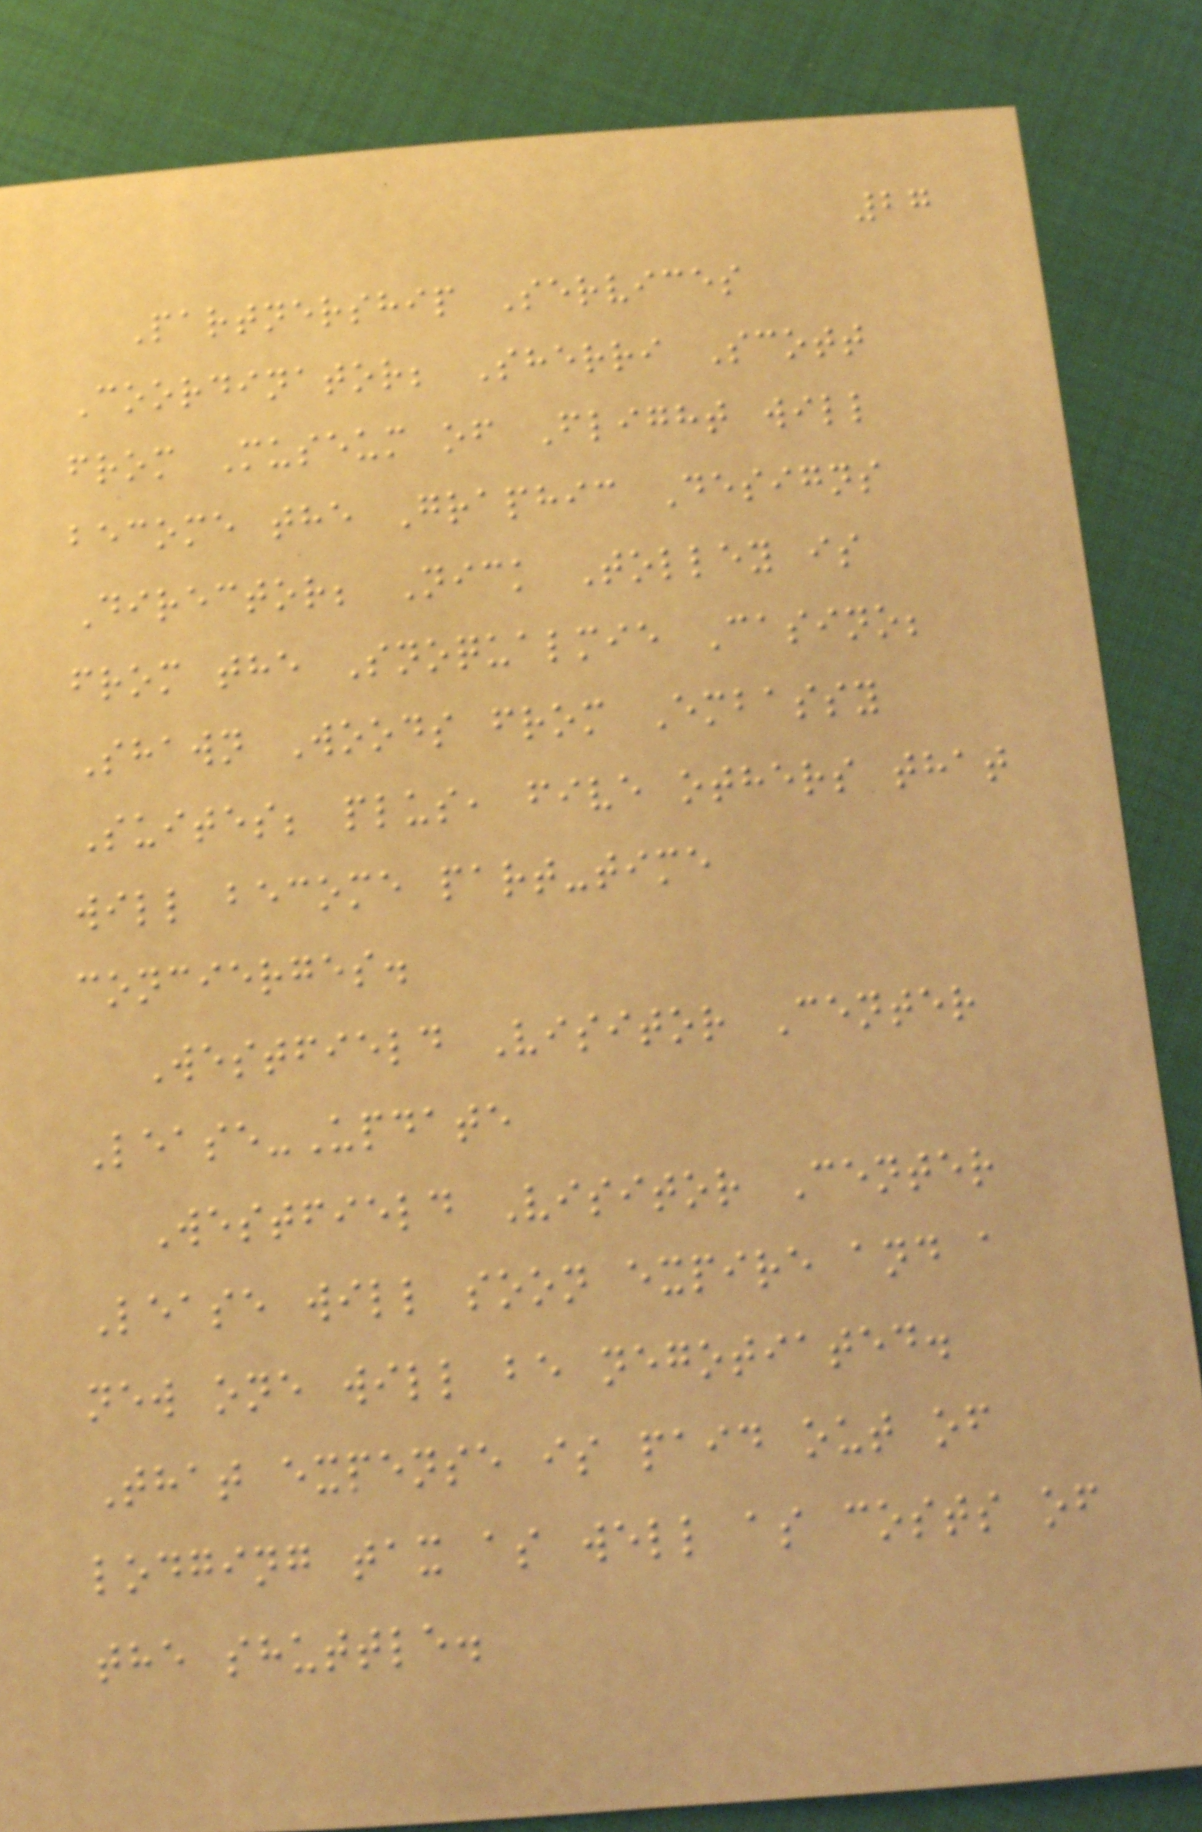27
Partnership Services
Coordinator; Sherri Scott
from Museum of Flight will
become the Graphic Designs
Director; Nick Tolley is
from the Snoqualmie Casino;
Shawn Woods from Embassy
Suites; plus, five others that
will become part-time
concierges.
Westfield Visitor Center
Lease-Update
Westfield Visitor Center
Lease will soon expire and a
new one will be negotiated.
That expense is paid out of
lodging tax as well as costs of
the shuttle.
